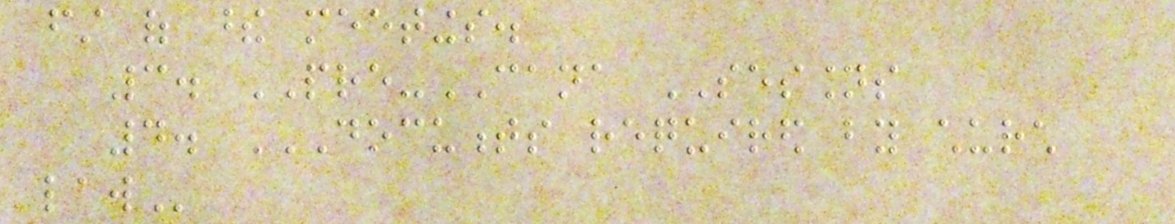first of these meetings.
3. PRE-CANA SESSIONS
4. DOCUMENTS REQUIRED BY CHURCH
LAW
